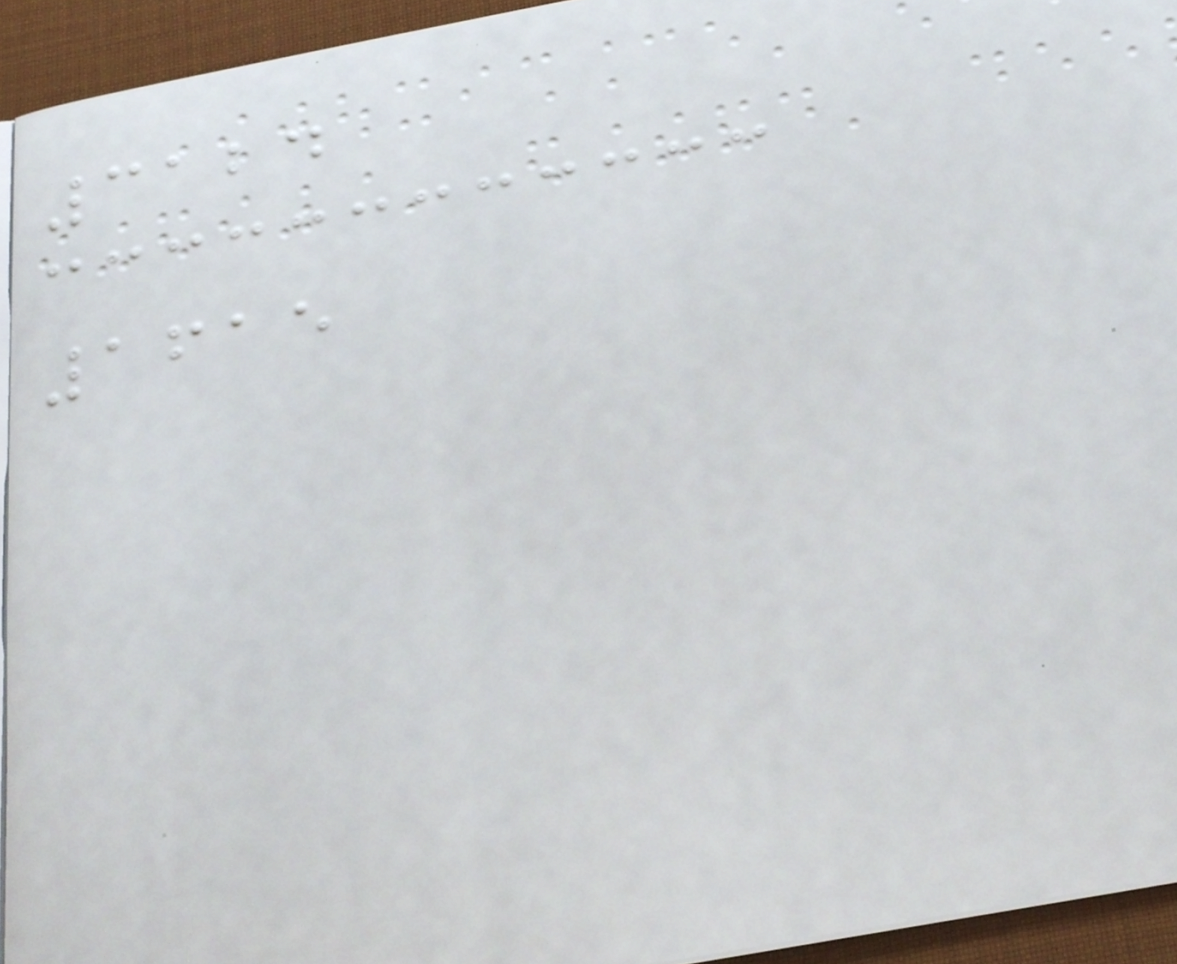3124
1615
